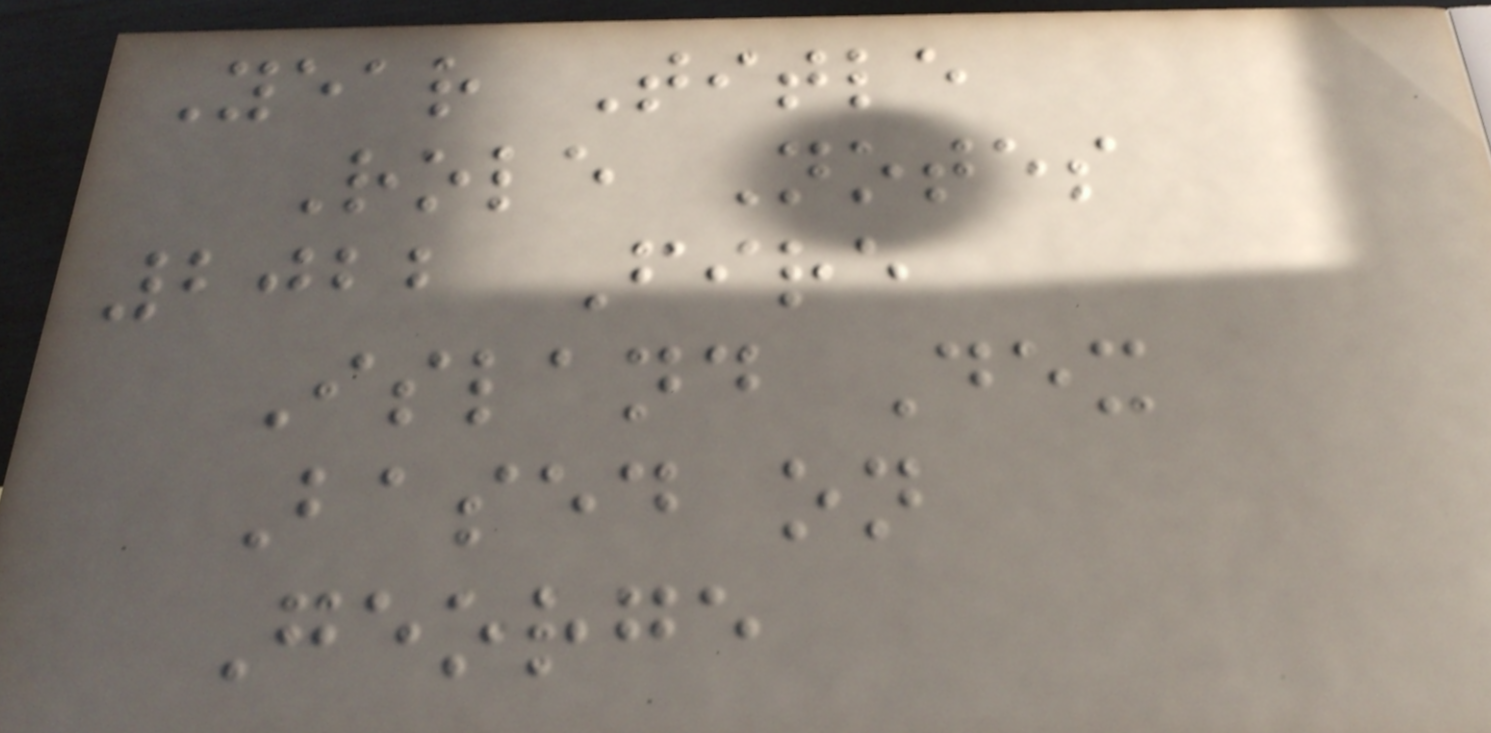Year Title
Role Notes
2022 Fire
Island Dex
Based on
George
